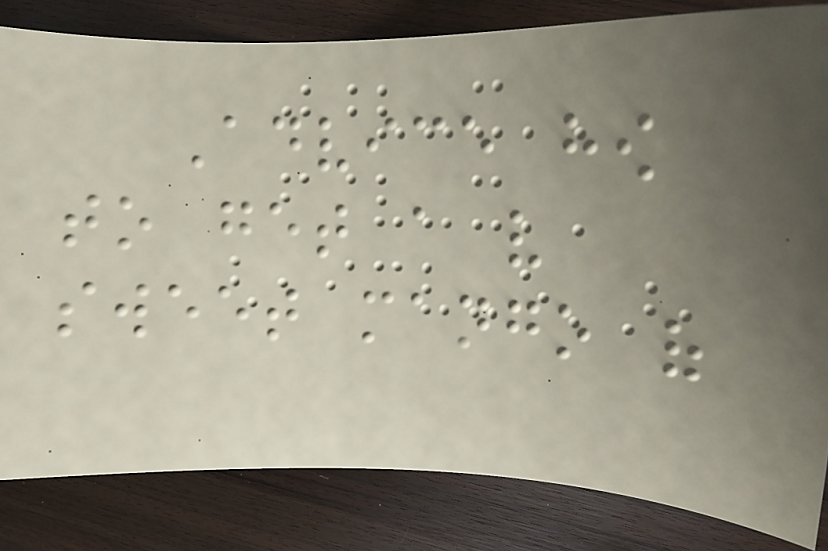Advice how
to get a very
sweet mango of
